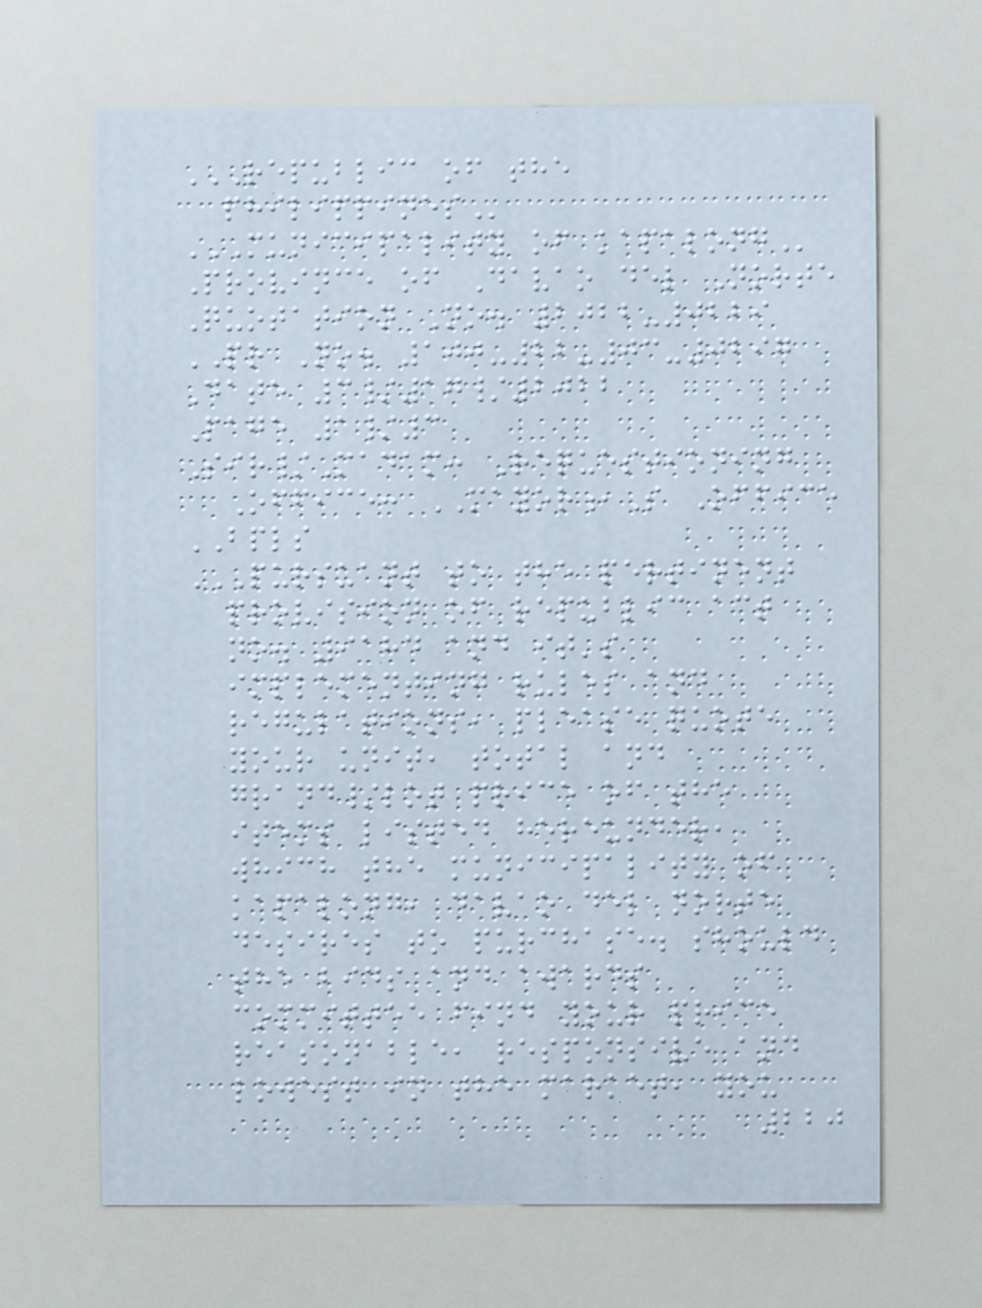REPUBLIC OF THE
PHILIPPINES
MUNICIPALITY OF KAPALONG
Province of Davao del Norte
Quotation No. 2022-0229
PR No. 100-22-03-0297
Date 3/17/2022
Page 1/3
Sir/Madam: Requestioning
Office: MAYOR,S Office
BPLS
PURSUANT TO THE PERTINENT
PROVISION OF REPUBLIC ACT
NO. 9184 AND IT'S
IMPLEMENTING RULES AND
REGULATIONS, PLEASE QUOTE
YOUR UNIT, TOTAL AND
GRAND/LOT PRICE OF THE
ITEMS LISTED HEREUNDER,
WHICH THE MUNICIPALITY OF
KAPALONG, DAVAO DEL NORTE
DESIRES TO PURCHASE. SHOULD
THE BIDS AND AWARDS
COMMITTEE FIND YOUR PRICE
REASONABLE, RESPONSIVE AND
LOWEST IN THE MARKET, YOU
220
